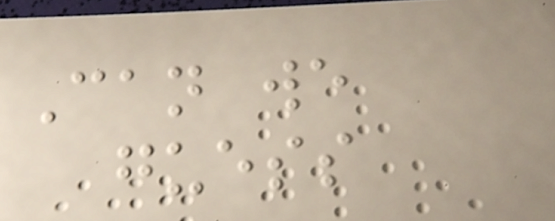Can we
guess
